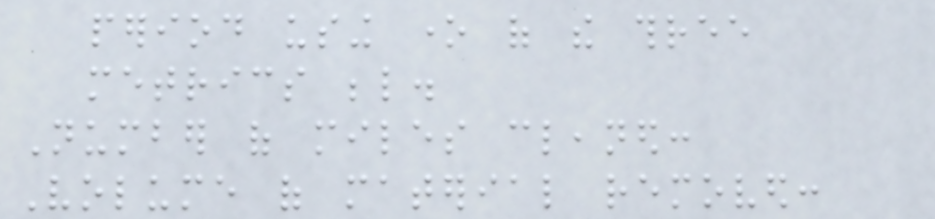period using one of the three
metrics below.
Number of miles cleaned:
Volume of material removed:
